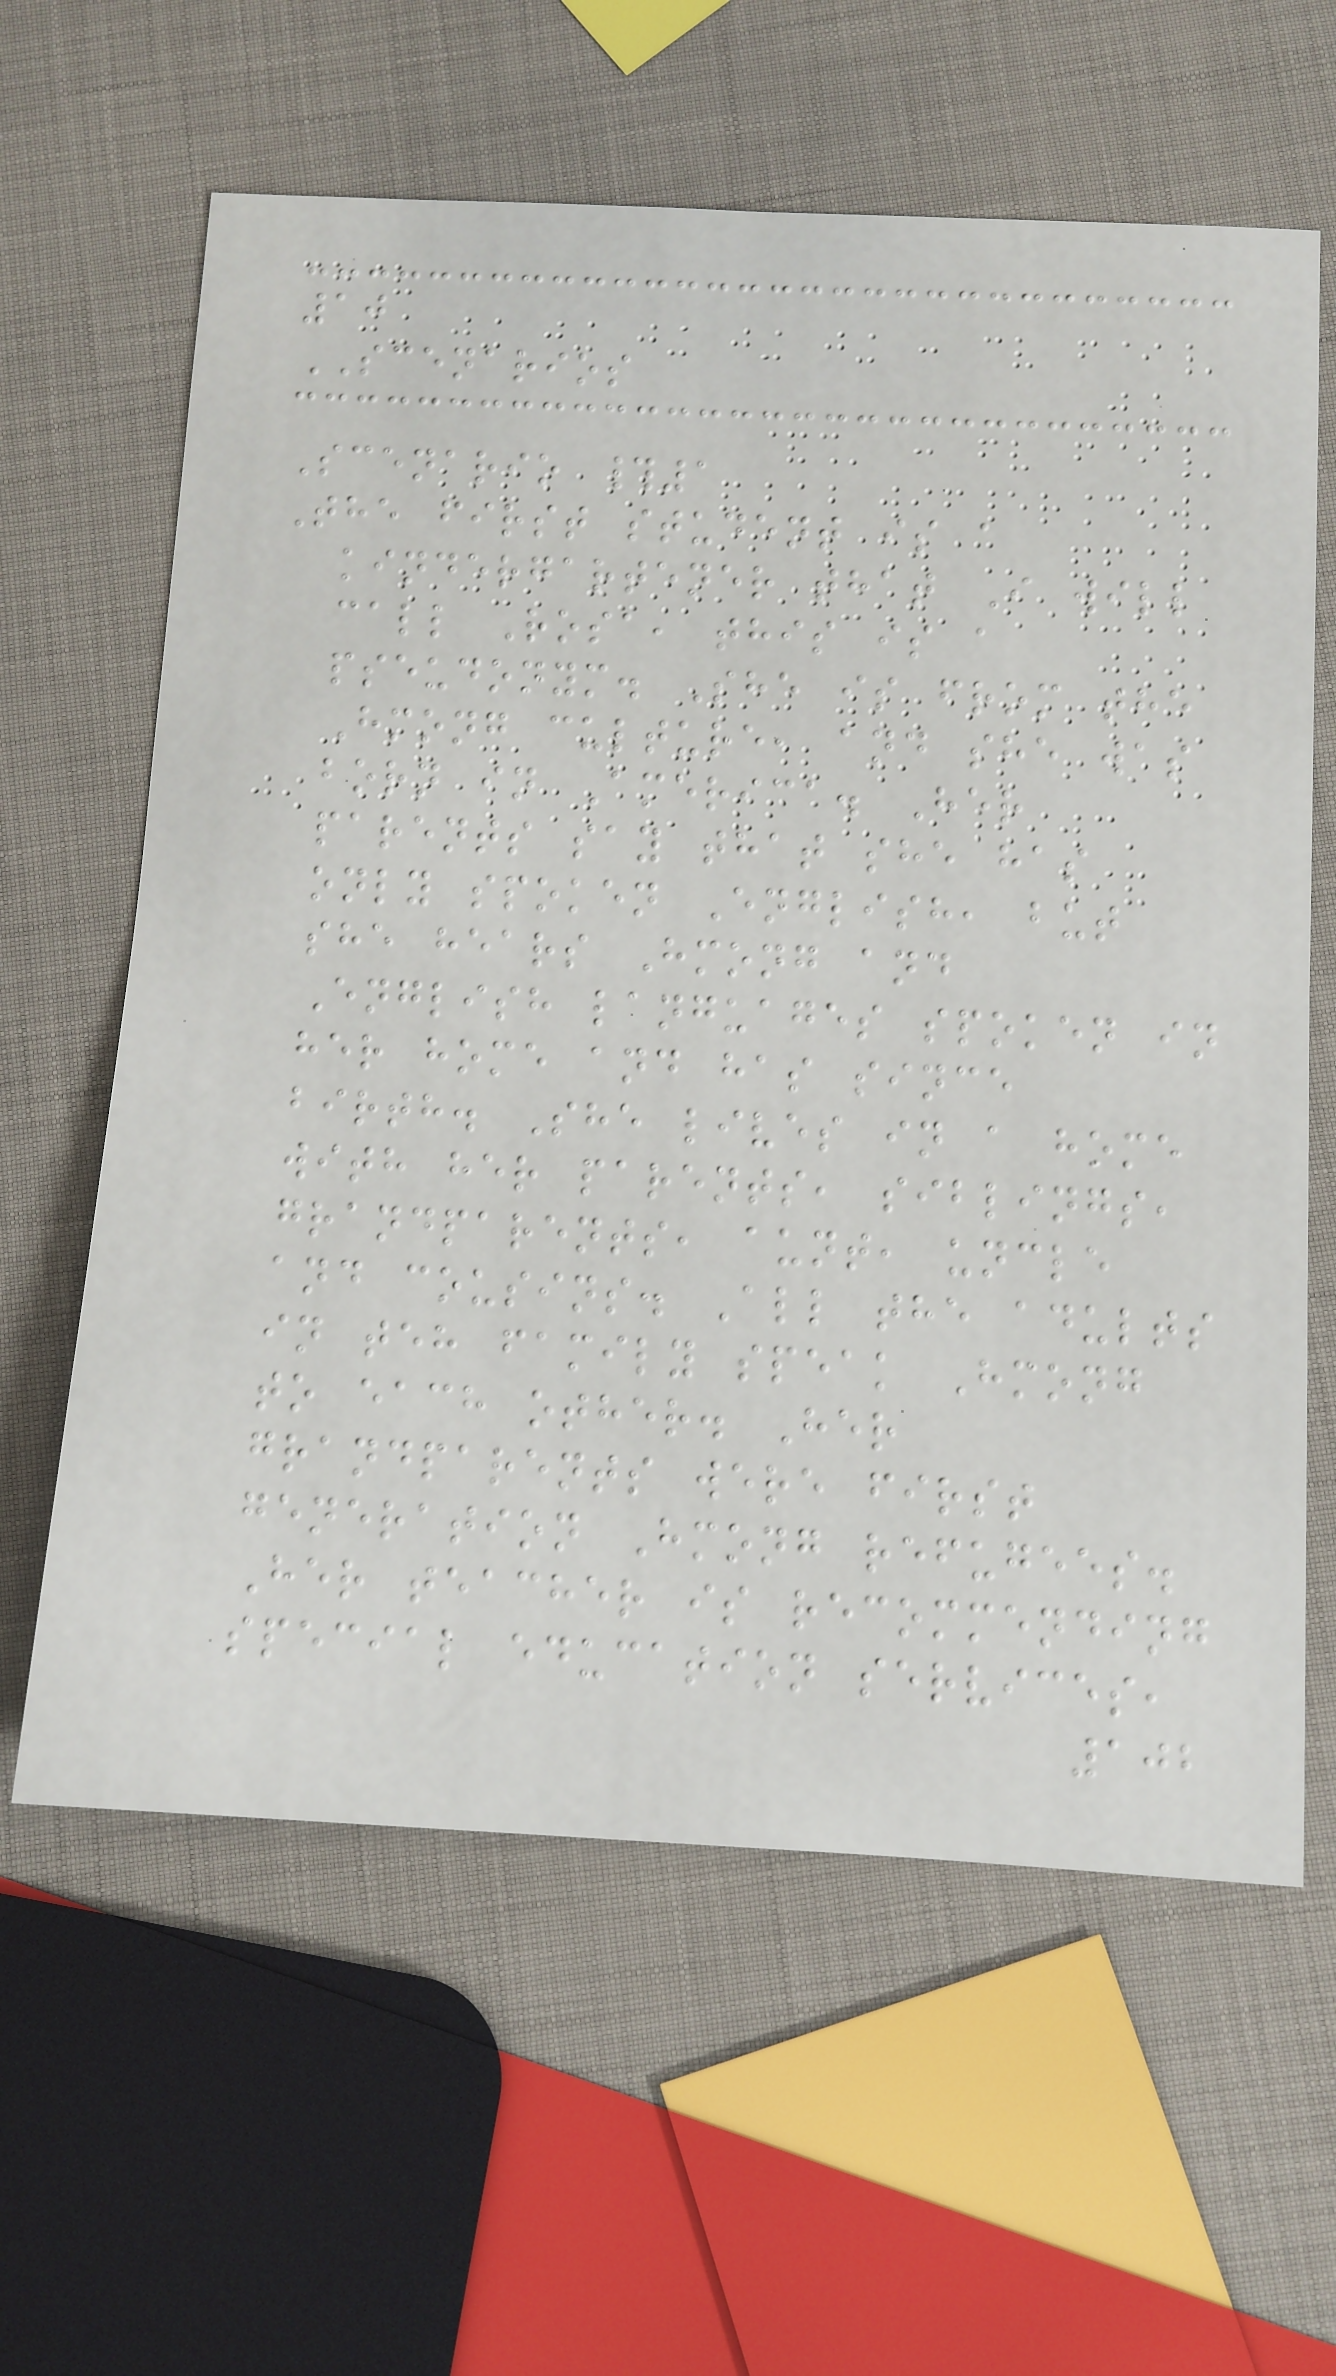10
SCENARIOS
Scenario #1
The first student is a
kindergartener that I will
call Rosa, this is a
pseudonym. She is from the
Hmong culture, and she was
born in America. Her
parents say that she has
only spoken English, but
she hears Hmong and
English languages spoken in
her home and has since
birth. She lives in a home
with her parents, siblings,
grandparents, aunt, uncle
and cousins. All the adults
in teh family speak Hmong
to each other. Her
grandparents were first
generation Hmong refugees.
Her teacher is recommending
special education services,
102
